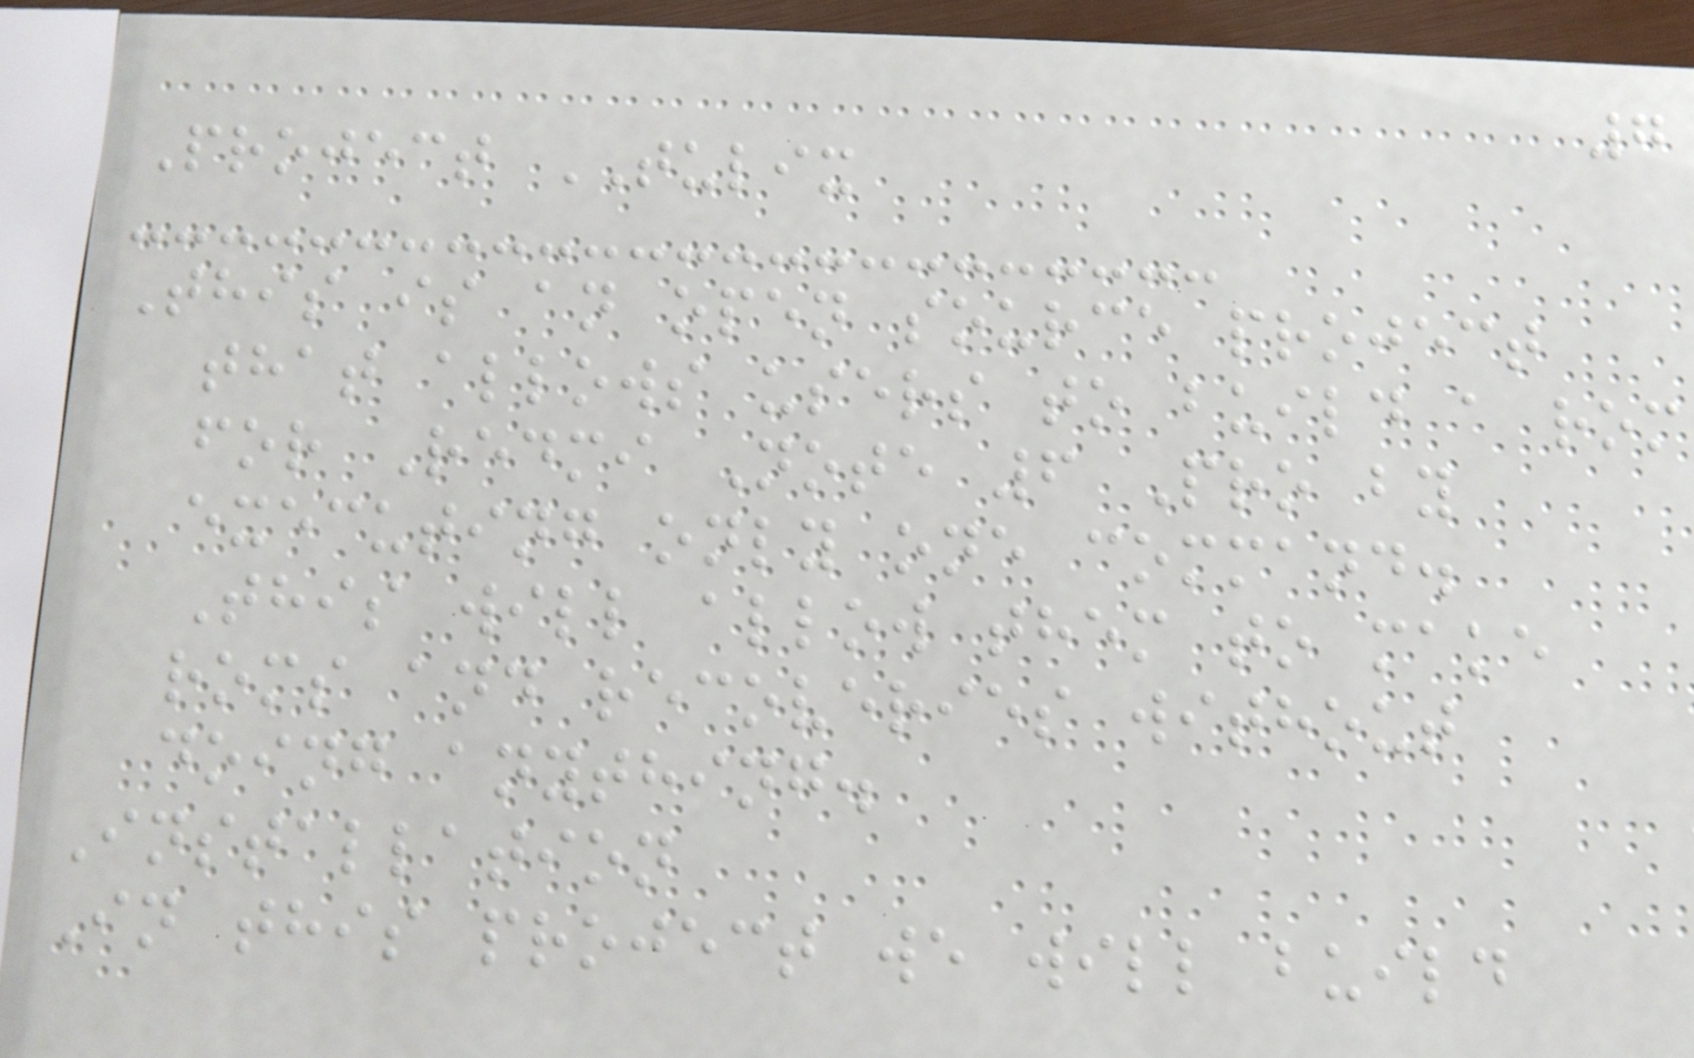7
Project TULIX
This is an open source project
that allows users to build a rom
for Redmi Note 6 Pro by
executing only one command.
This will allow them to make
roms and recoveries without
doing anything.
Installation
In this project we will build
